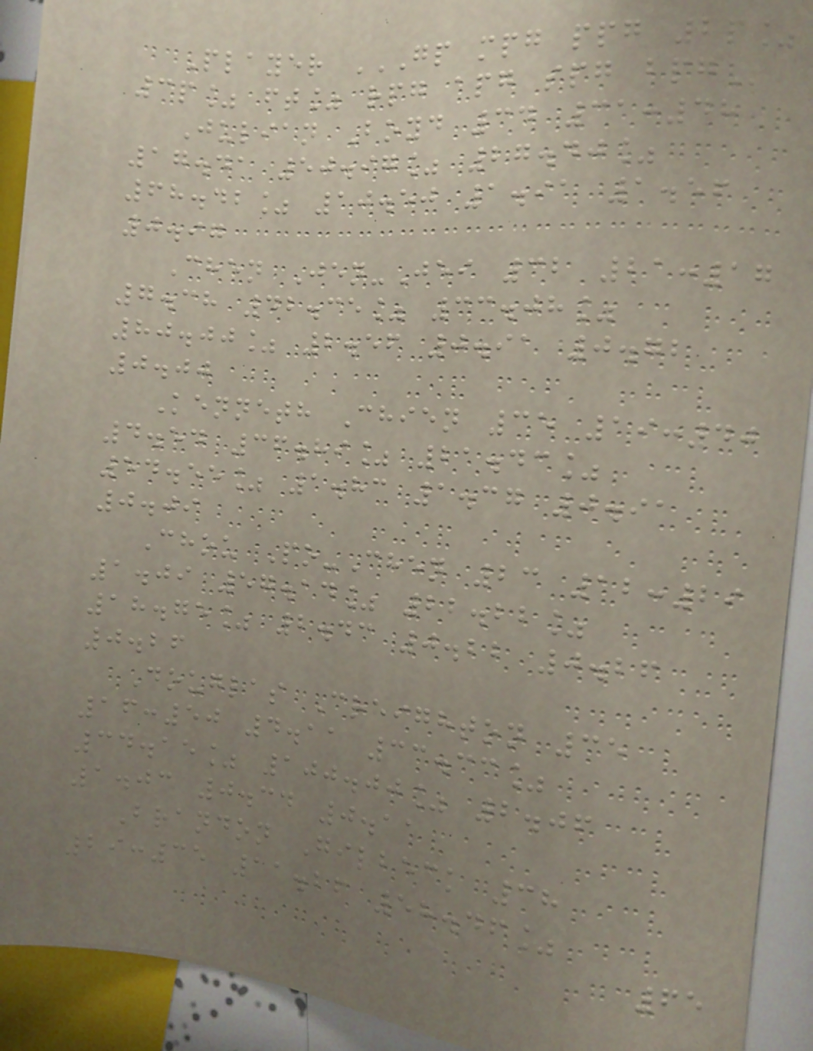Player GP MPG PPG 2P%
3P% FT% RPG APG SPG BPG
Julian Boyd 34 31:48
17.41 50.97% 27.40%
68.42% 10.50 1.91 1.56
0.97
Chen Jen-Jei 32 21:17
7.38 42.35% 33.08%
80.00% 2.56 0.91 0.72
0.00
Kenneth Chien 35 19:40
4.54 36.89% 21.43%
54.55% 1.83 1.37 0.91
0.09
Chou Po-Chen 23 12:29
1.09 57.14% 22.22%
18.75% 2.43 0.22 0.26
0.26
Douglas Creighton 35
16:50 4.11 33.33%
34.15% 100.00% 2.06
1.03 0.34 0.11
Brandon Gilbeck 38
29:35 11.26 58.46%
65
